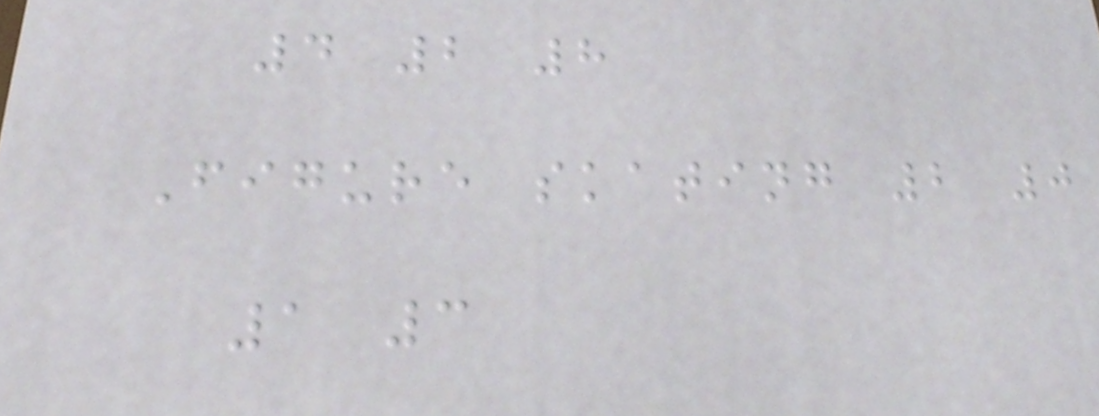4 2 8
Figure skating 2 0
1 3
